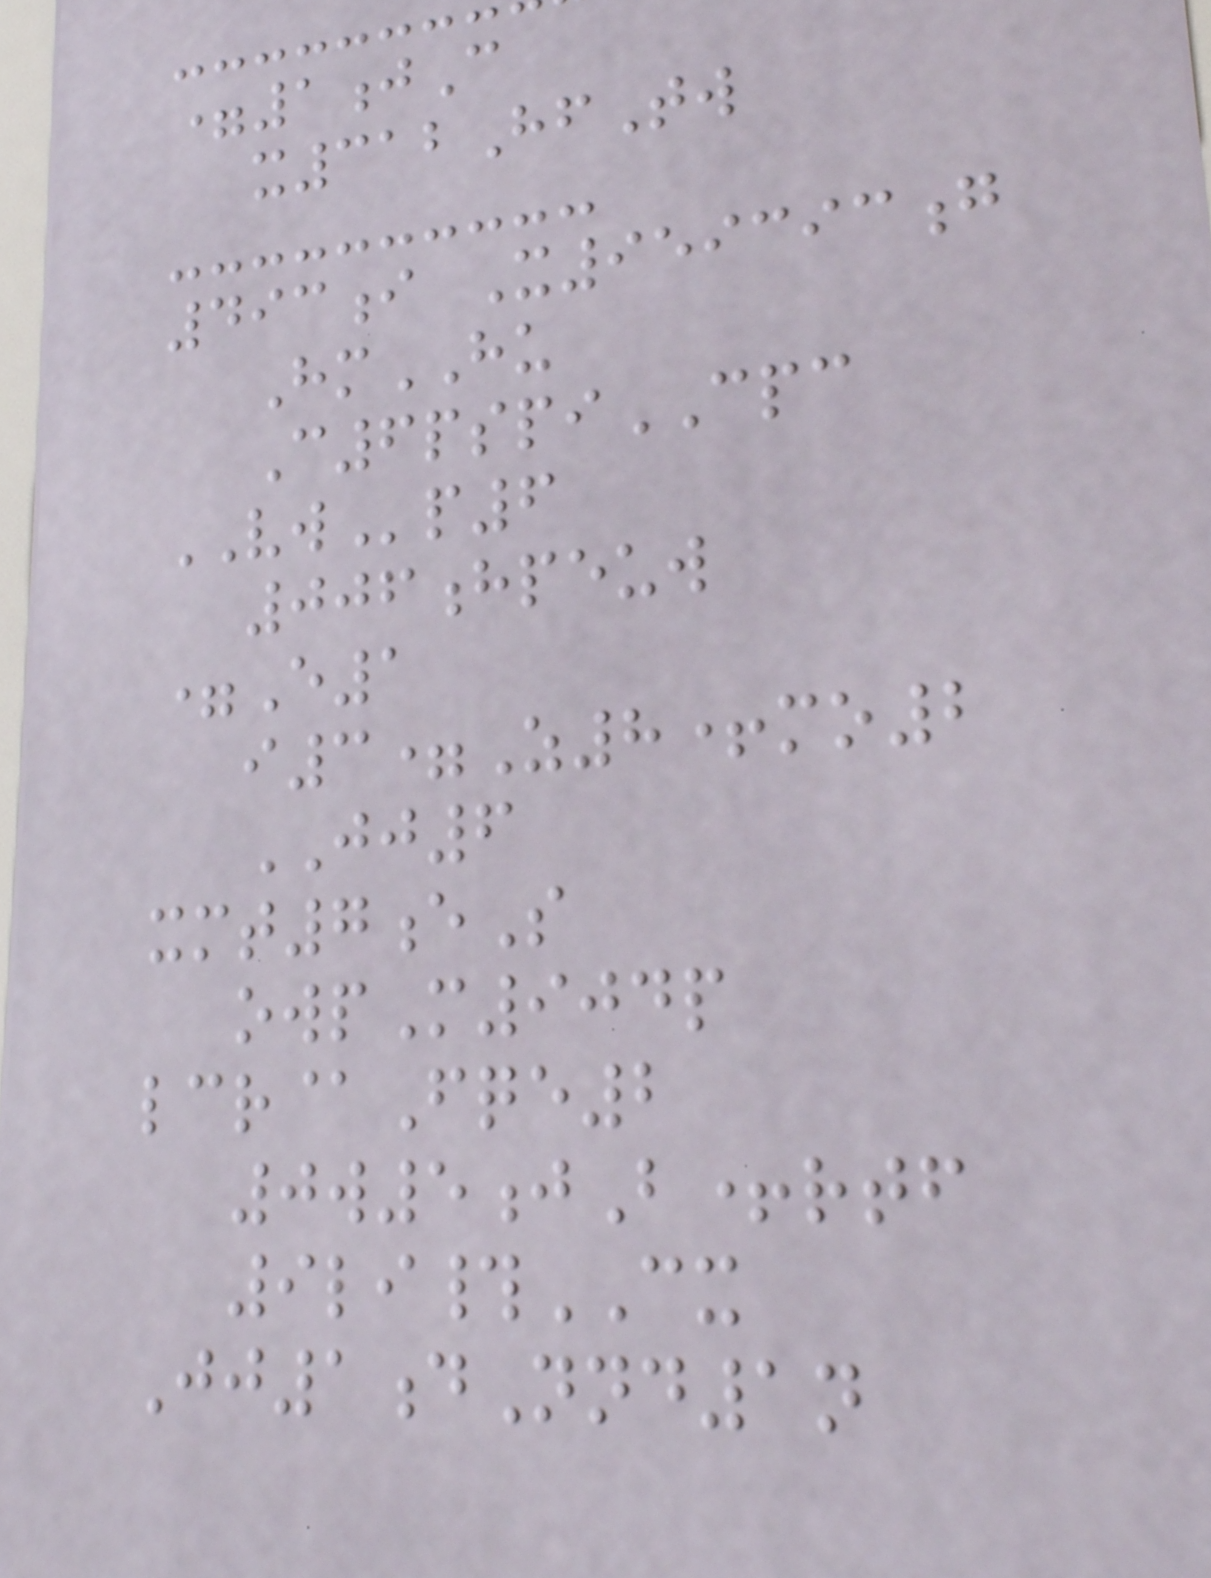=1jC
x312HfTw
493i X959393g
HmHU
C6pspiCPC
VWp6
006hpeuw
=E1
i3=Z8+mo2
JJ6
xmt7eS
owpM904p
lcr@Fqe2
0w5jB+rtf
9li#CX
Jj1dNnd1n
